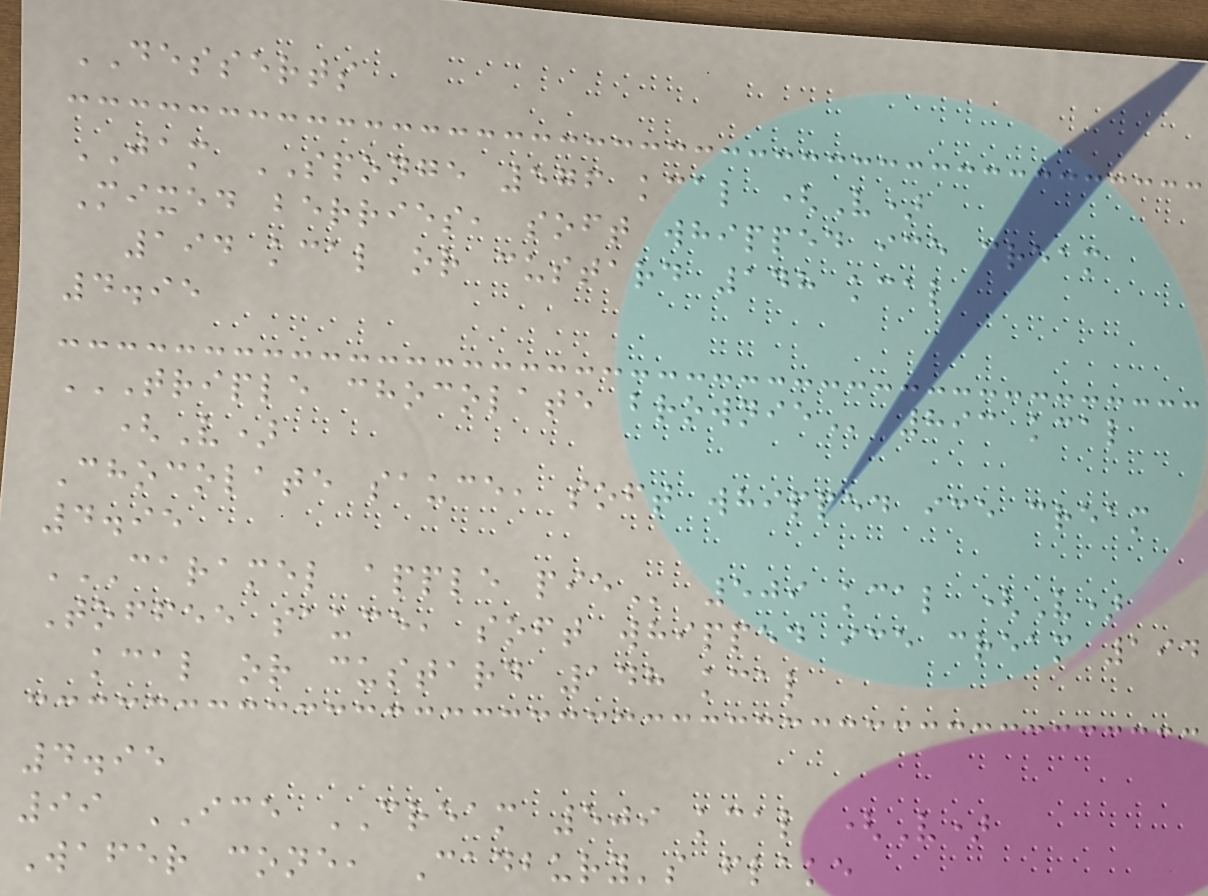DESSERTS
JAM SPONGE 576 kcal (V)
Mixed berries, soft whipped ice cream
194 kcal or custard 148 kcal
4.95
TRIPLE CHOCOLATE BROWNIE 893 kcal
(V)
Chocolate sauce, soft whipped ice cream
4.95
CARAMEL APPLE PIE 509 kcal (V)
Toffee sauce, soft whipped ice cream 194
kcal or custard 148 kcal
4.95
99 ICE CREAM 509 kcal (V)
Wafer cone, Cadbury's flake
